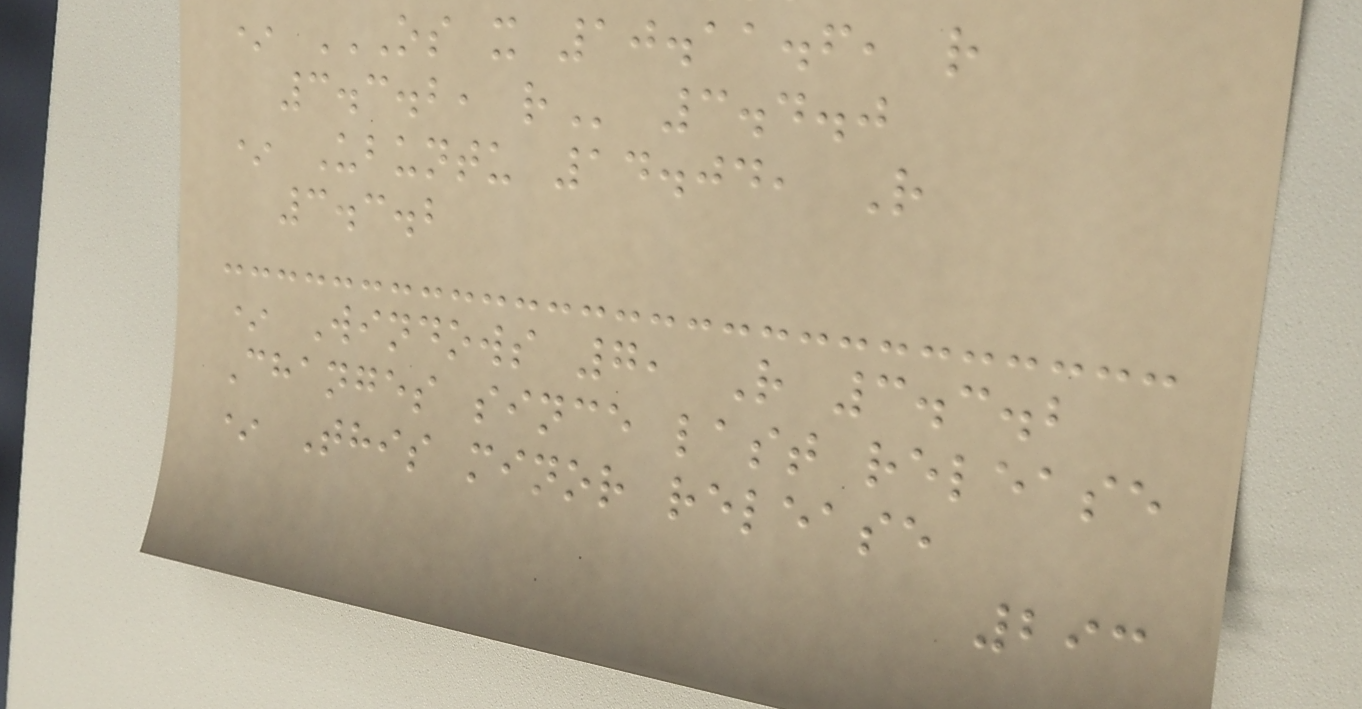* OS X 10.11.6, R
3.3.2, R 3.4.0
* Ubuntu 14.04, R
3.3.2
* Windows 7, R 3.3.2
Changes since last release
* This minor release
293
